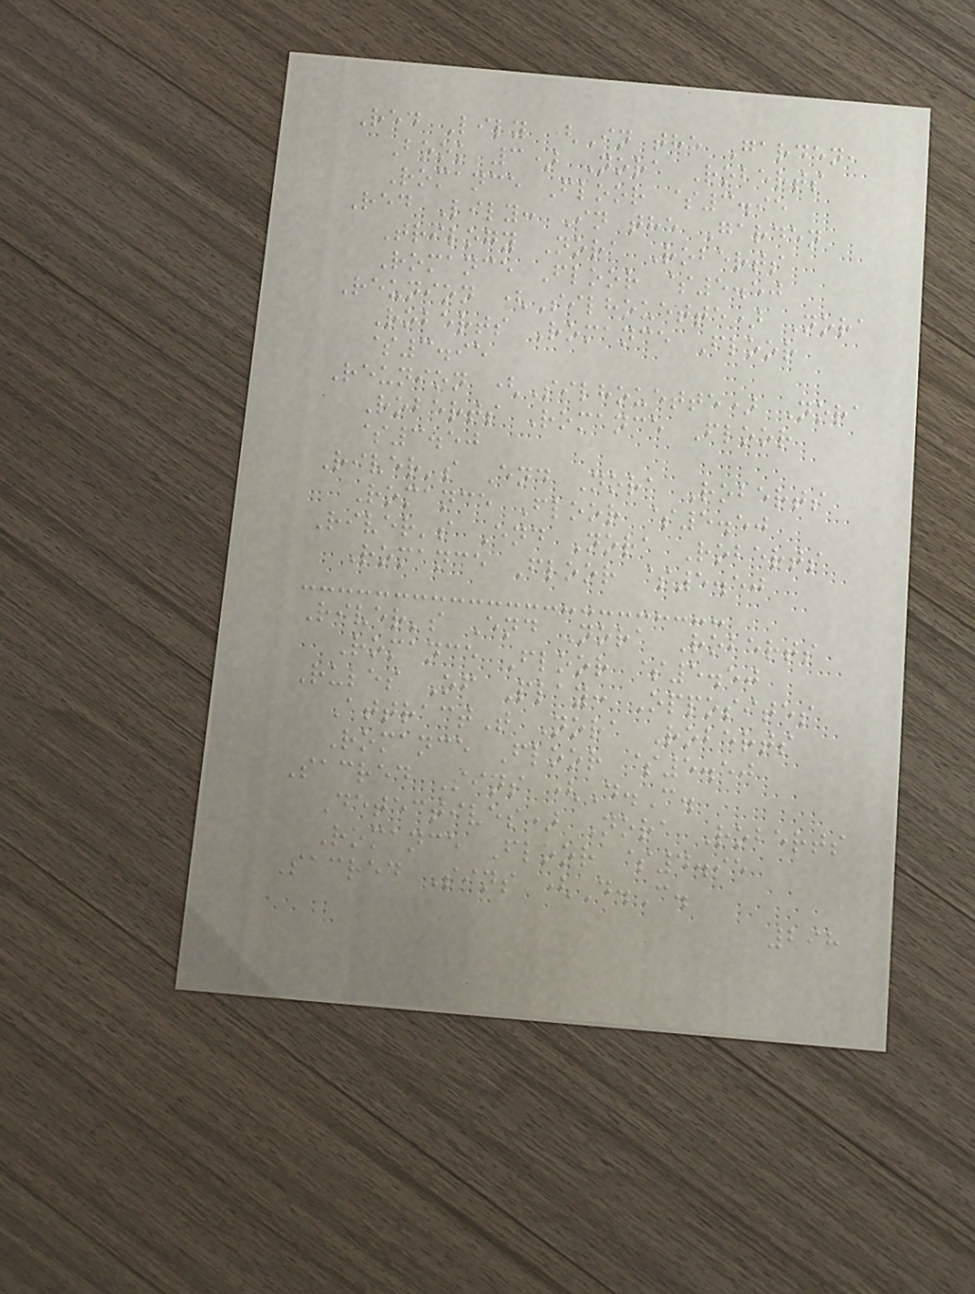Red Lily (In the Garden,
Book 3) Nora Roberts
Romance Floor $3.95
Red Lily: In the Garden
Trilogy Nora Roberts
Romance Floor $5.50
Reunion (Silhouette) Nora
Roberts Romance Floor
$3.95
Reunion (Silhouette) Nora
Roberts Romance Floor
$3.50
River's End Nora Roberts
Romance Floor $5.50
River's End Nora Roberts
Romance Floor $5.50
River's End Nora Roberts
Romance Floor $5.50
Rules Of Play: Opposites
AttractT Nora Roberts
Romance Floor $5.50
Sacred Sins (D.C.
Detectives) Nora Roberts
Romance Floor $4.95
Sacred Sins (D.C.
298
